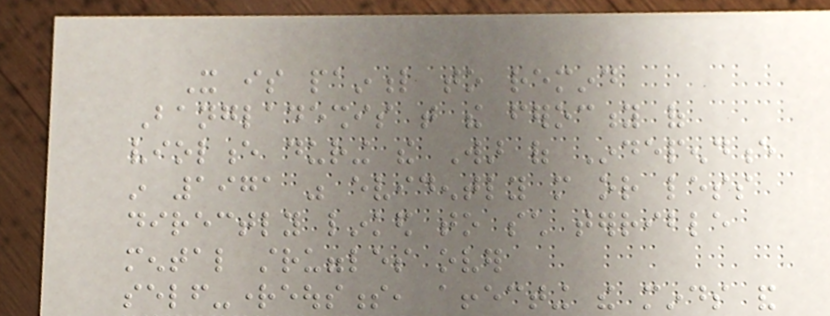It is painful to remind
Bangladeshis that the ferocity of
violence during the War of Independence
in 1971 was evidently more or less
directly linked to such terrible
mental struggles over
self-righteousness, affecting the minds and
